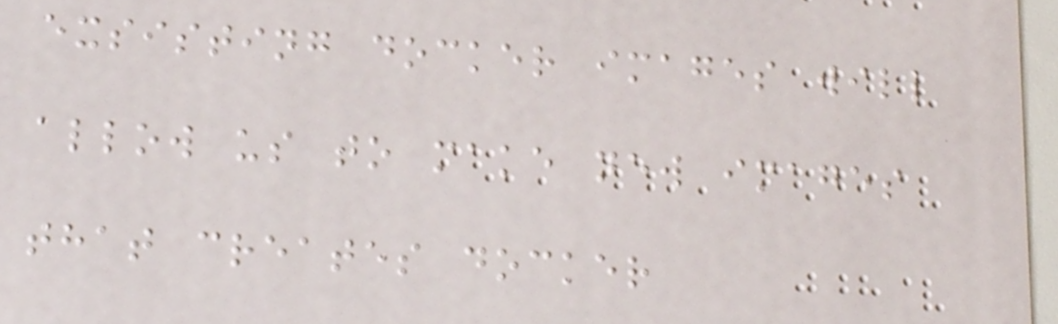exsisting docker images will
allow us to make new images
that creates docker
